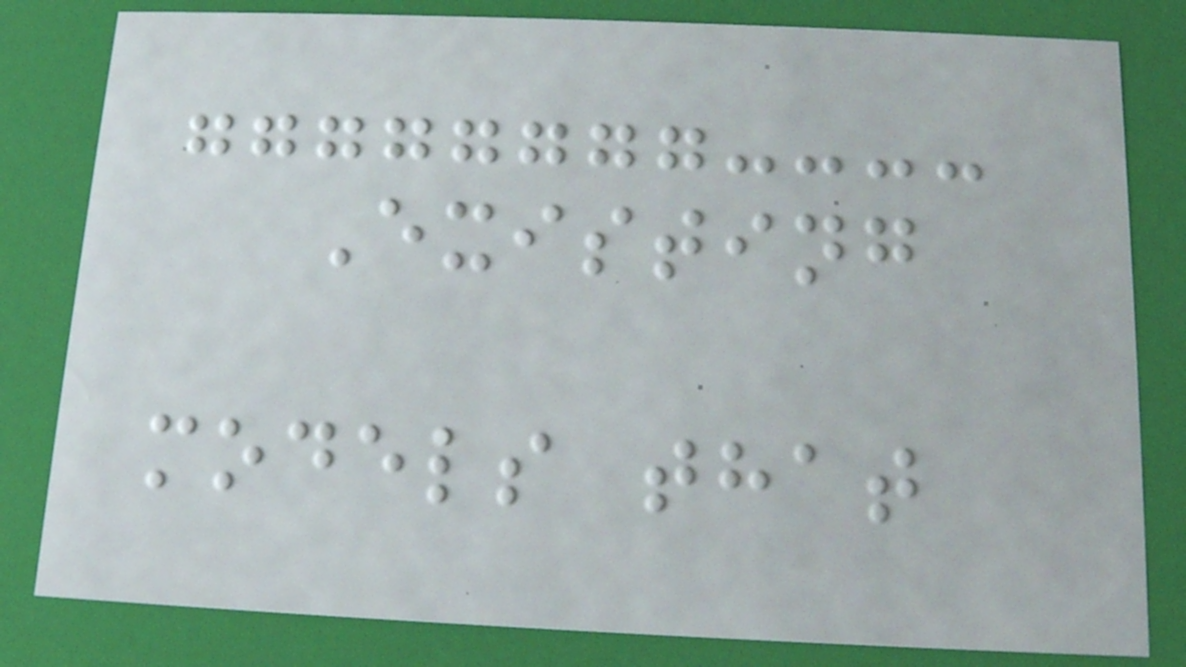Existing
models that
